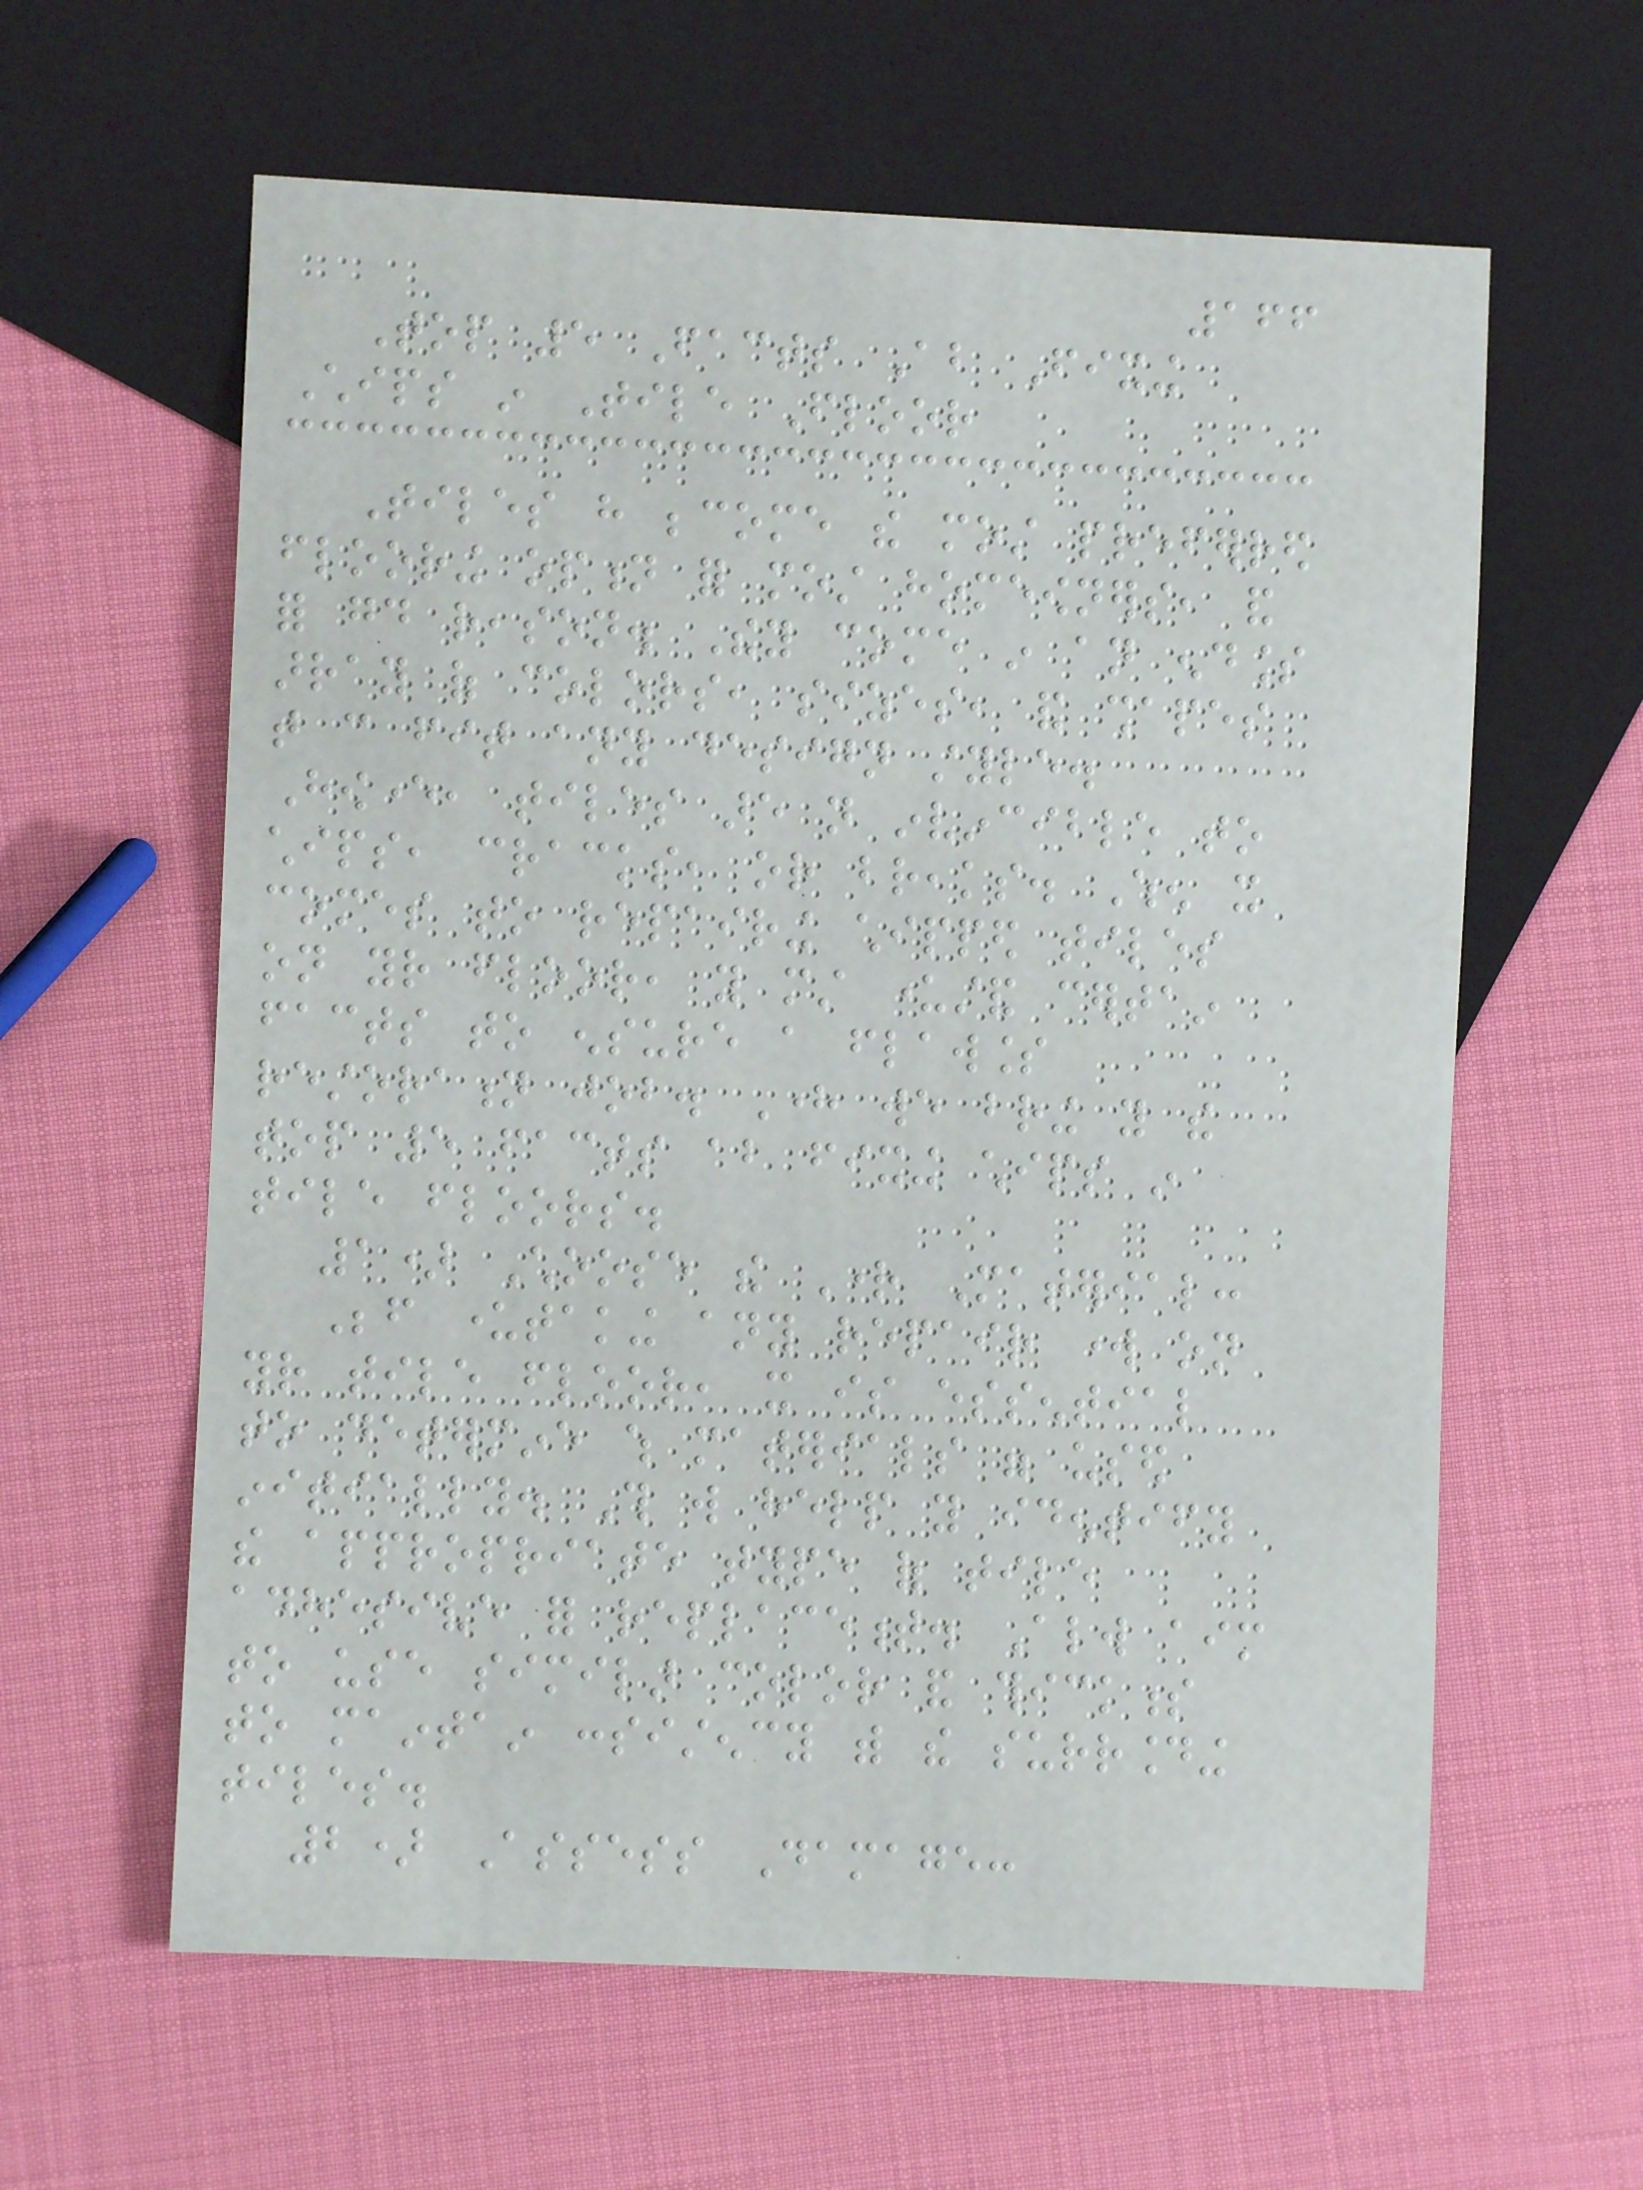166
Top 5 Facts About Fixing
Chips in Tile Floor
Tiles have become the most preferred
flooring option for most homeowners, and
for good reason. They come in an endless
array of colors, sizes, and shapes
that can fit any design style.
However, tiles are not invincible to
chips, cracks, or breaks. When it
comes to repairing chipped tiles
on your floor, you must understand certain
facts to ensure a flawless
restoration job. Here we bring you the
top 5 facts about fixing chips in
tile floors.
1) Choose the Right Material:
Before undertaking any repair work on
your tile floor, it is essential
to determine which materials were used
initially. This will help you identify
the appropriate type of tile
adhesive for replacement. Always aim
to use similar color and thickness
to maintain consistency with the surrounding
tiles.
2) Assess Damage:
